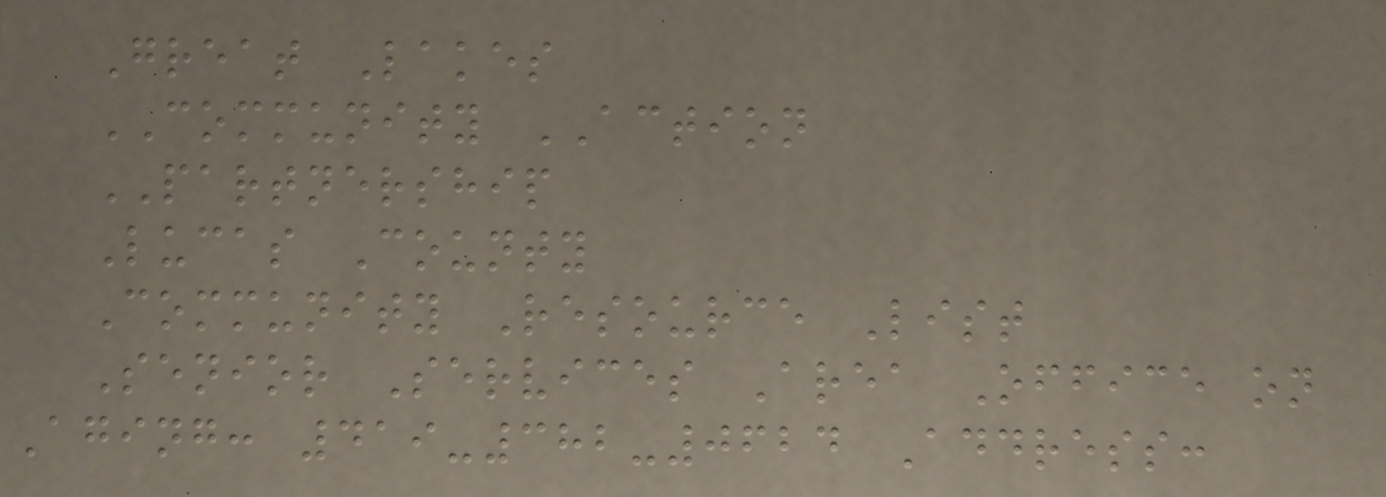Great Lakes
COMMUNITY ACTION
PARTNERSHIP
Lucas County
Community Resource List
Senior Services Area Office on
Aging: 419-382-0624 Address:
